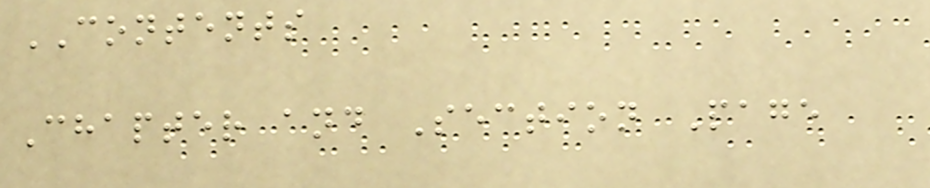CONTENTS
Chapter and Section Page
